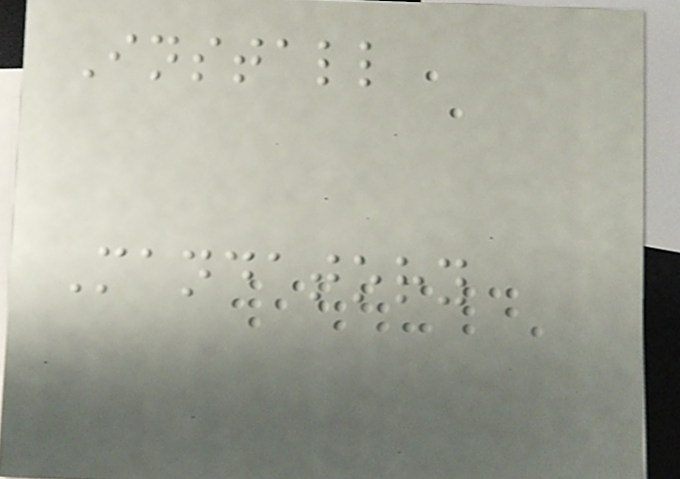Install
Mandatory
